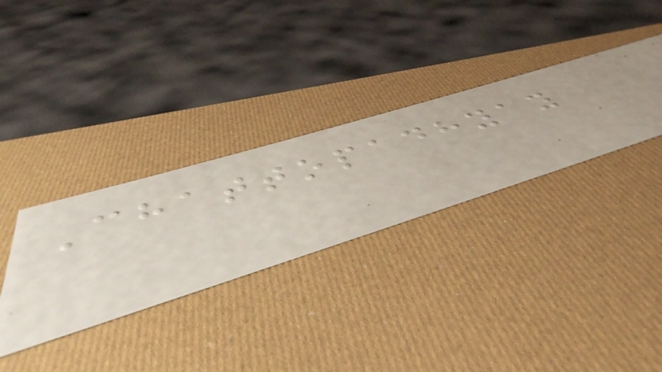Chattopadhyay
